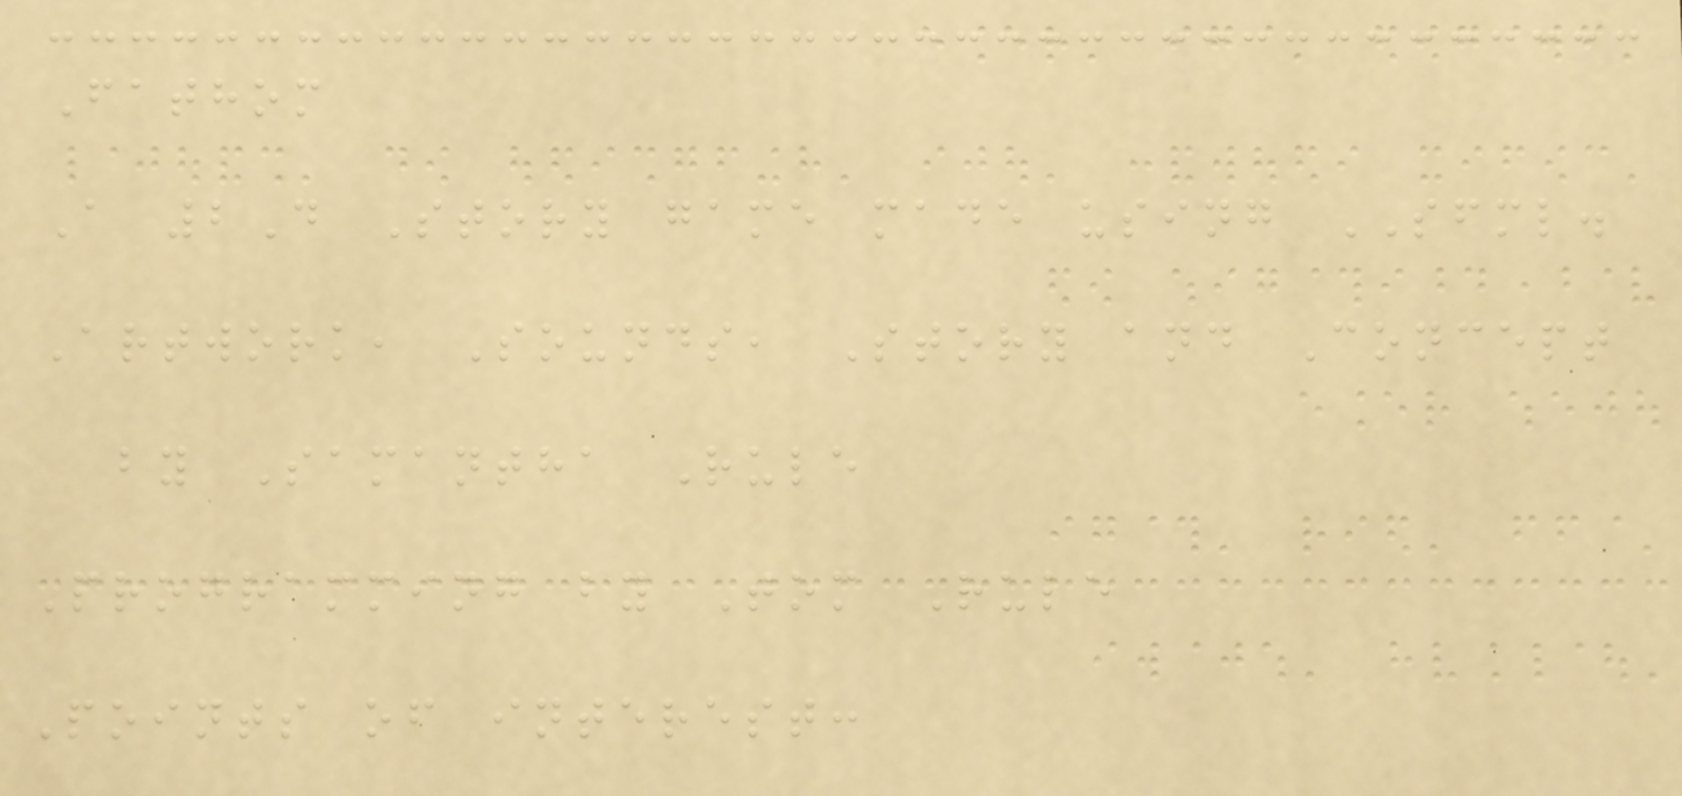Fathom
A 2D Story game made using SFML.
Artwork, Sounds, Story and Concept
by Samantha Rule
Programming by Tom Rule
Points of interest:
